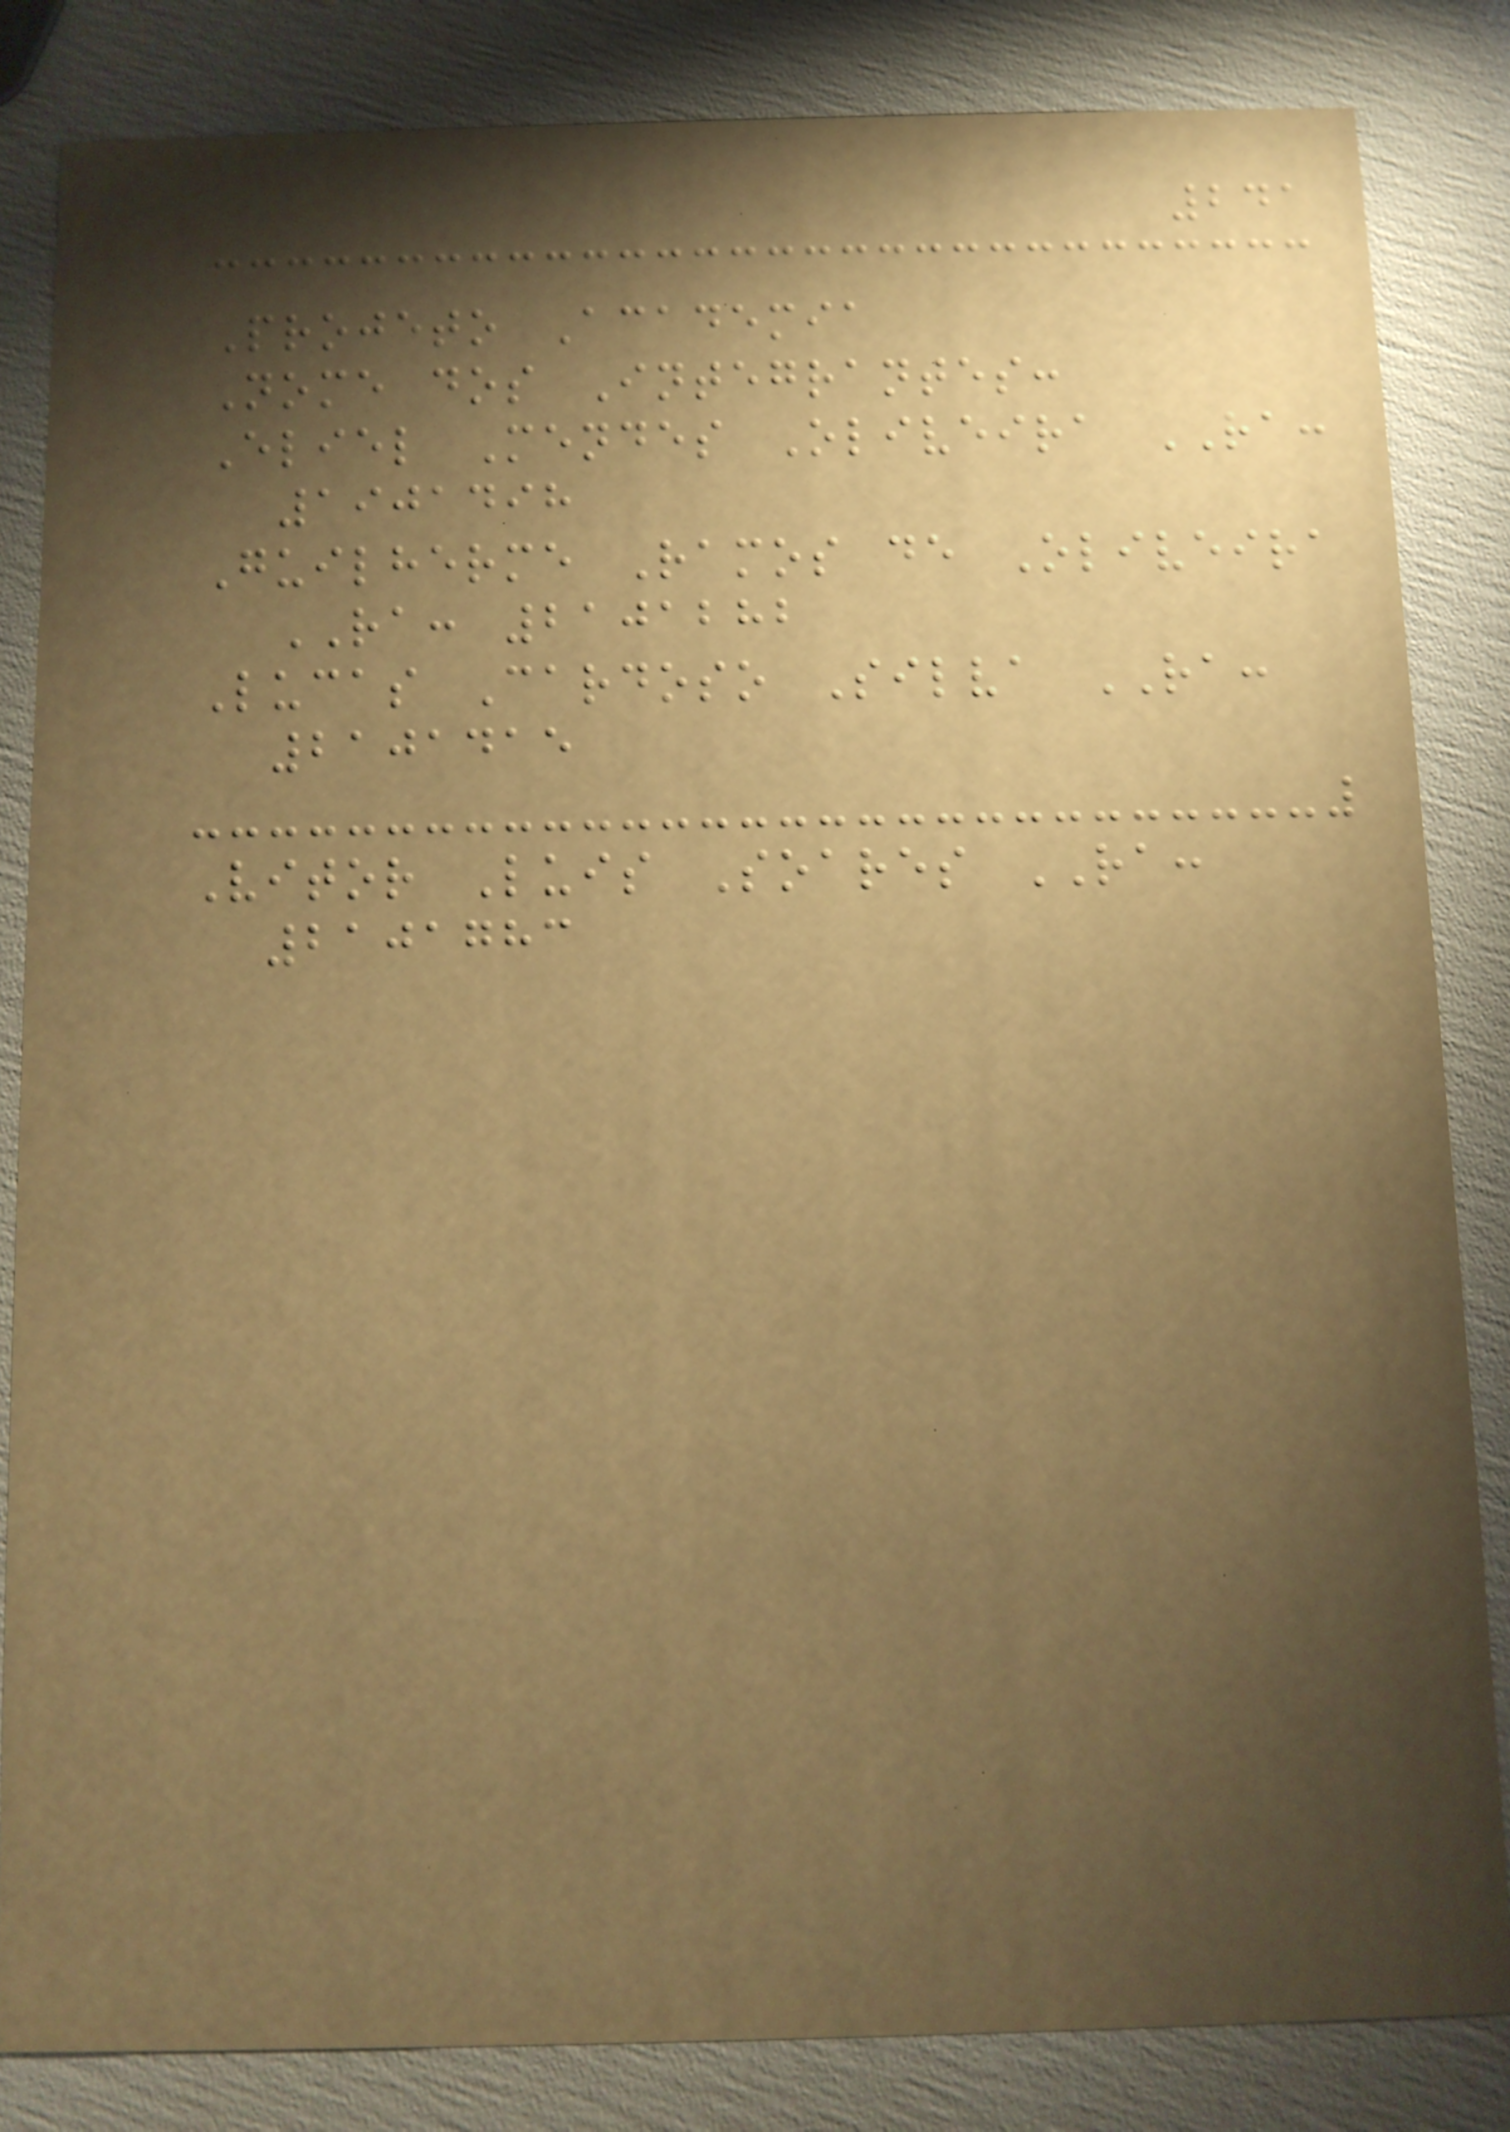241
Projeto Academia
Nome dos Integrantes:
Eliel Mendes Oliveira RA:
1901498
Guilherme Ramos de Oliveira
RA: 2101282
Lucas Cardoso Silva RA:
2101415
Vitor Luis Soares RA:
2101783
